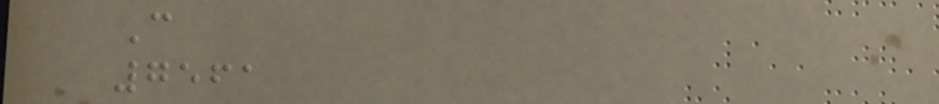C
7561
